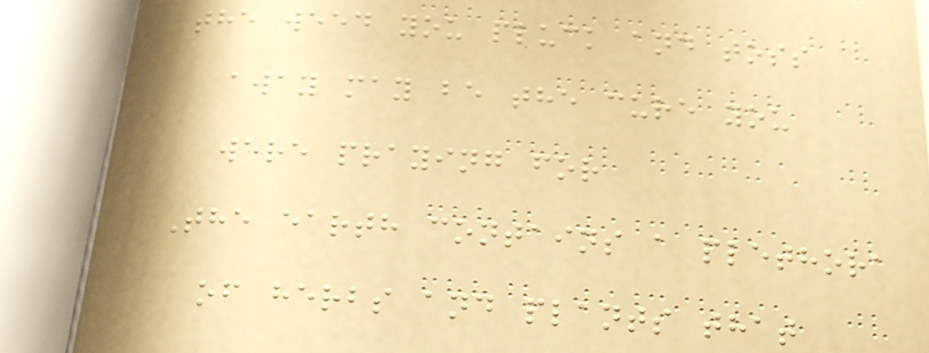the weed you pluck and toss
away may be the cure you
were praying for
The earth contains a plethora
of herbs and plants that
